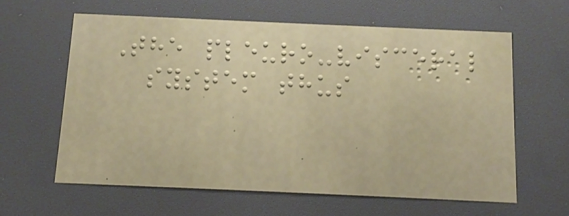The pleuro-visceral
system thus
